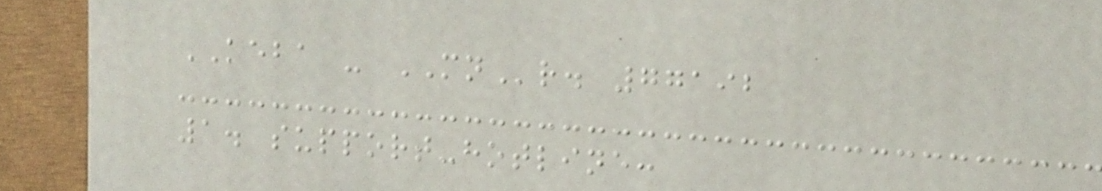KEBA - MNr. 77192
1. support-hotline:
